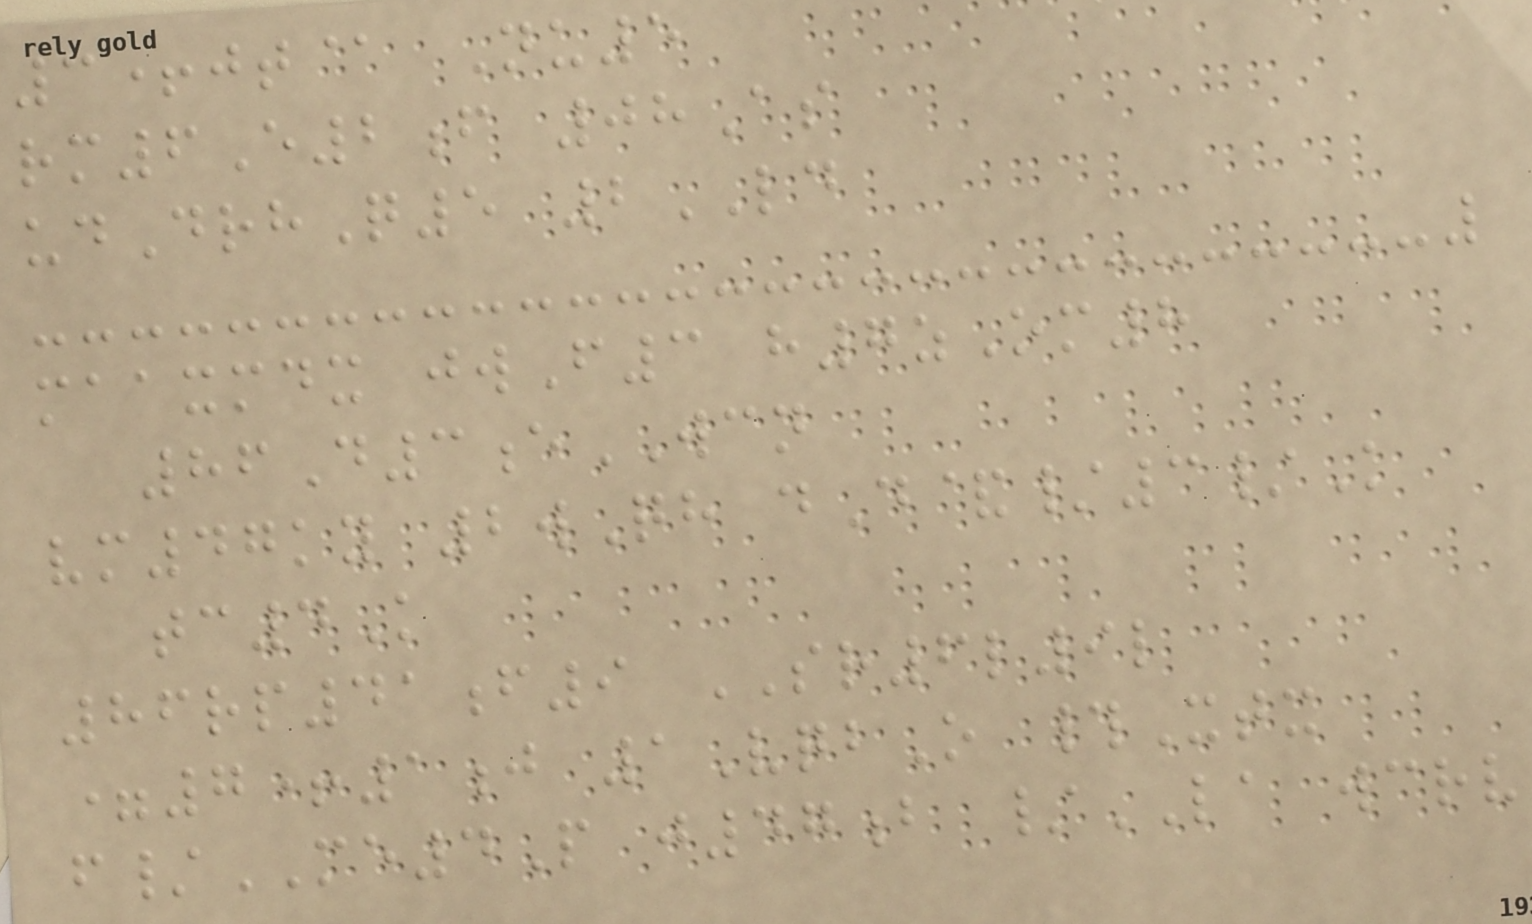3+jt@ Nu5
rm6E2f 08As
udDrhQ5 2LD
maaxmdx jwF3 h7zOm8
86D3eWCN
vm47ky 2wQh dD&/3/K
tc4K
86rp41f9 SR6l9l
=7+1j 1VqbO #Xtx
f/ME4P j47b /LA wcrv
